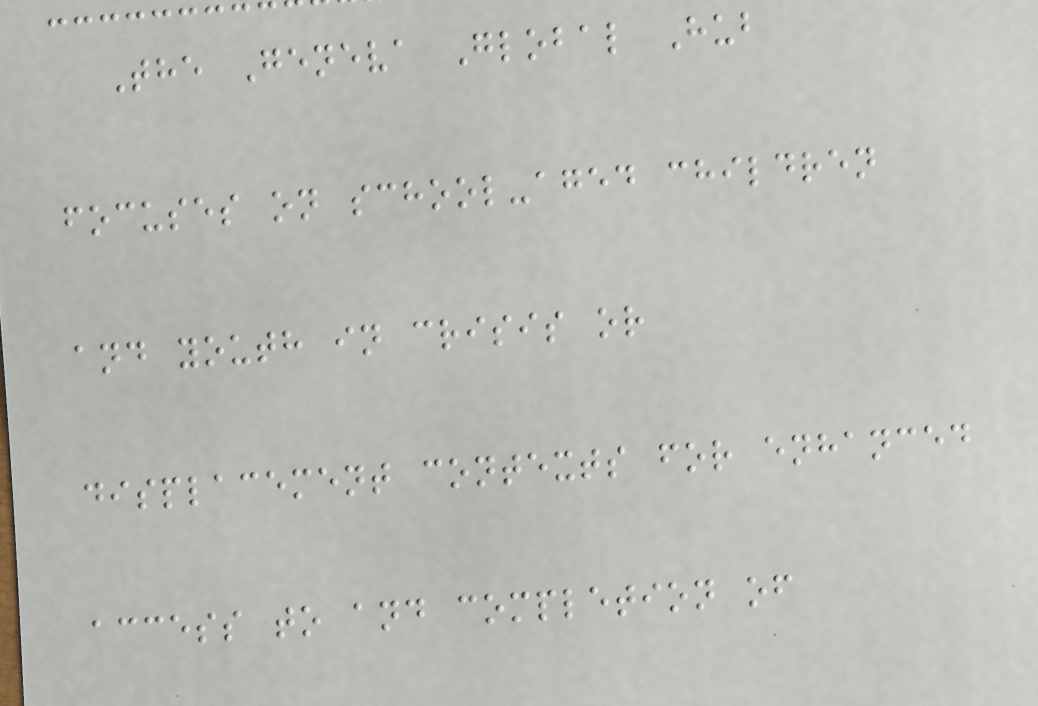The Geneva Global Hub
focuses on school-aged children
and youth in crisis or
displacement contexts for enhanced
access to and completion of
